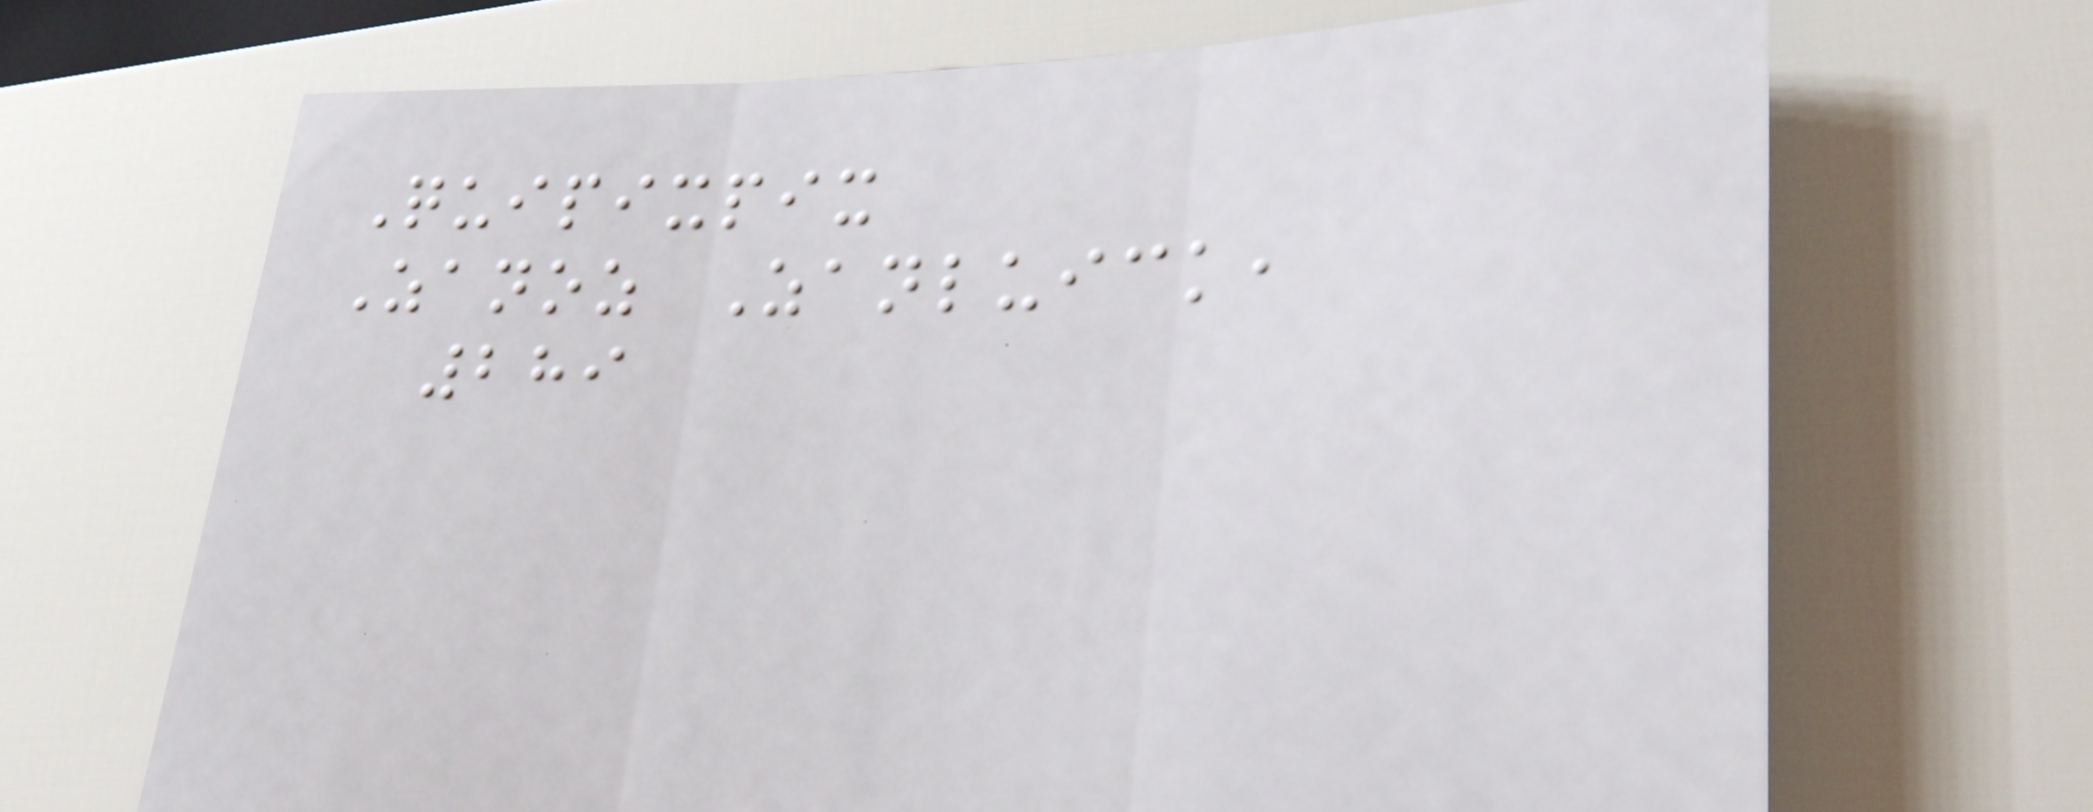Quipixpix
Zanoz Zanluick,
289
